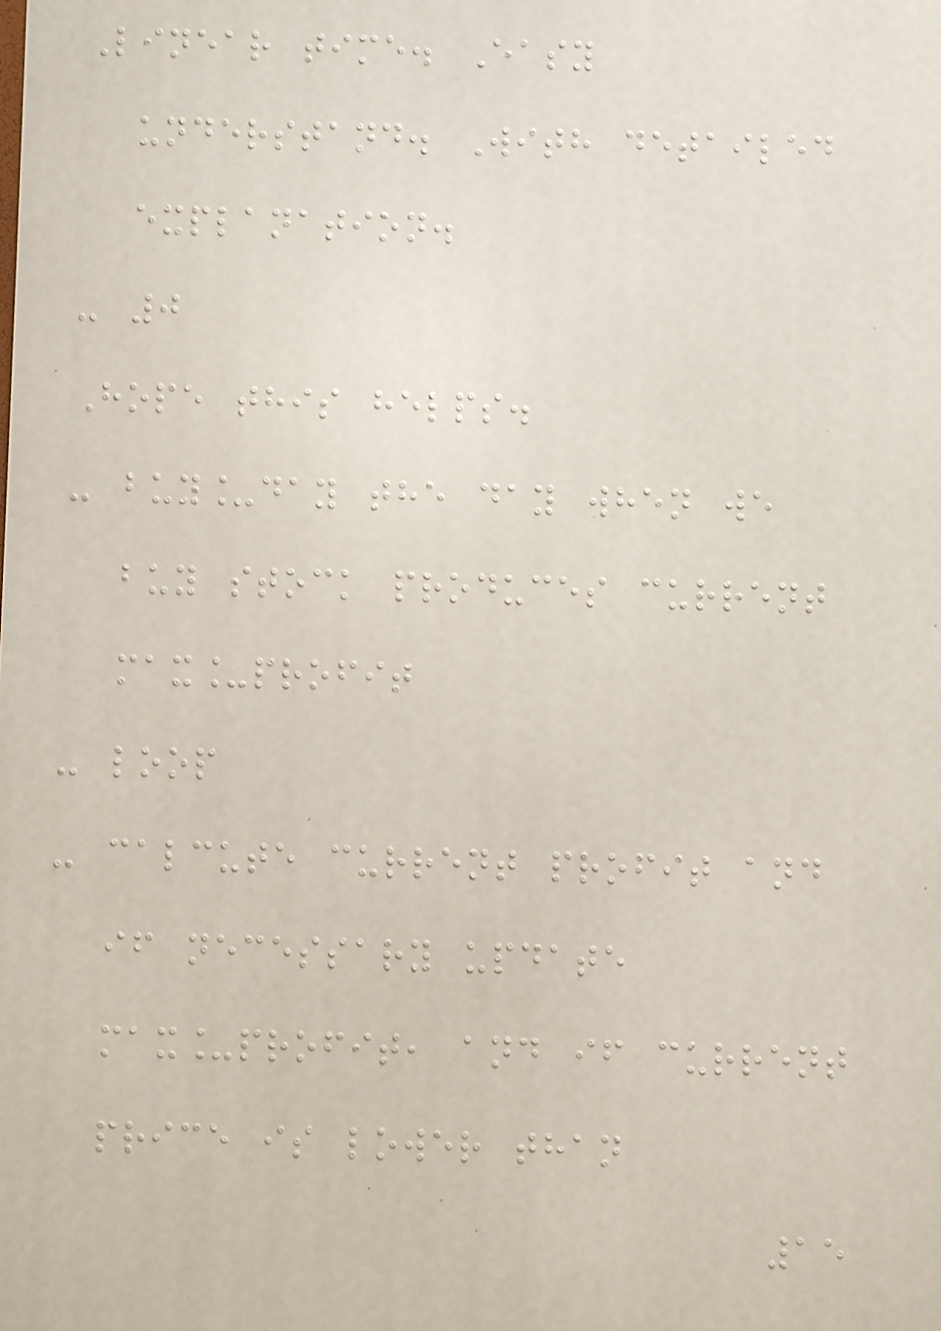Linear time. Easy
understand. With detailed
explanation.
- 0
Hope this helps.
- buy_day the day when we
buy stock produces current
max_profit
- loop
- calcute current profit and
if necessary update
max_profit, and if current
price is lower than
15
